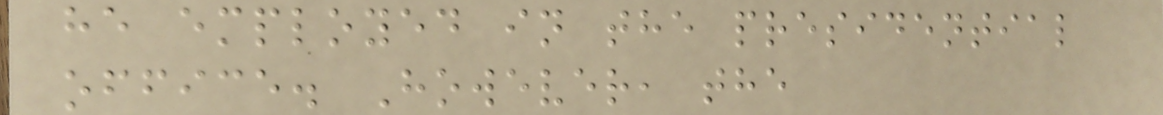he employed in the presidential
office. However, the
